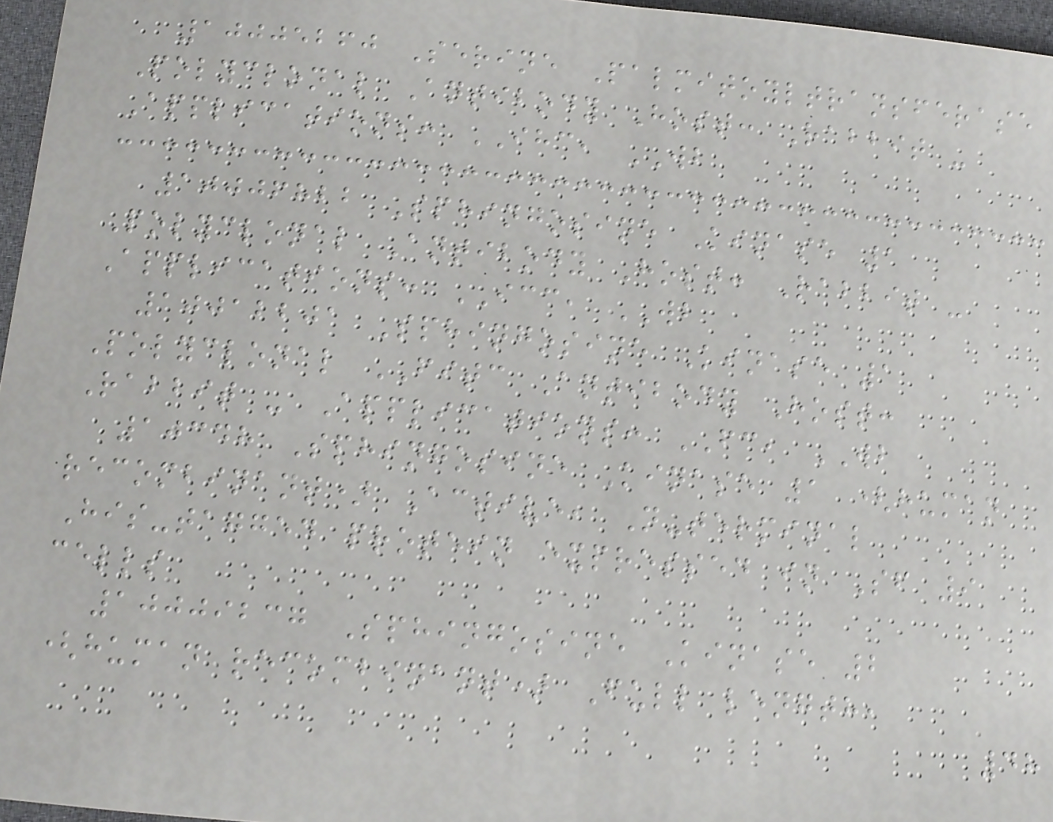10005260 Serine Palmitoyltransferase
Polyclonal Antibody Host: Rabbit -
Applications: IHC, WB
10006822 Sphingosine Kinase 1
Polyclonal Antibody Host: Rabbit -
Applications: ICC, WB
10012201 Sphingosine Kinase 1
Polyclonal FITC Antibody Host:
Rabbit - Applications: FC, WB
10348 Sphingosine Kinase 1 (human
recombinant) Active, N-terminal
His-tagged protein expressed in Sf 9
cells
10009237 Sphingosine Kinase 2
(human recombinant) Full length,
48
